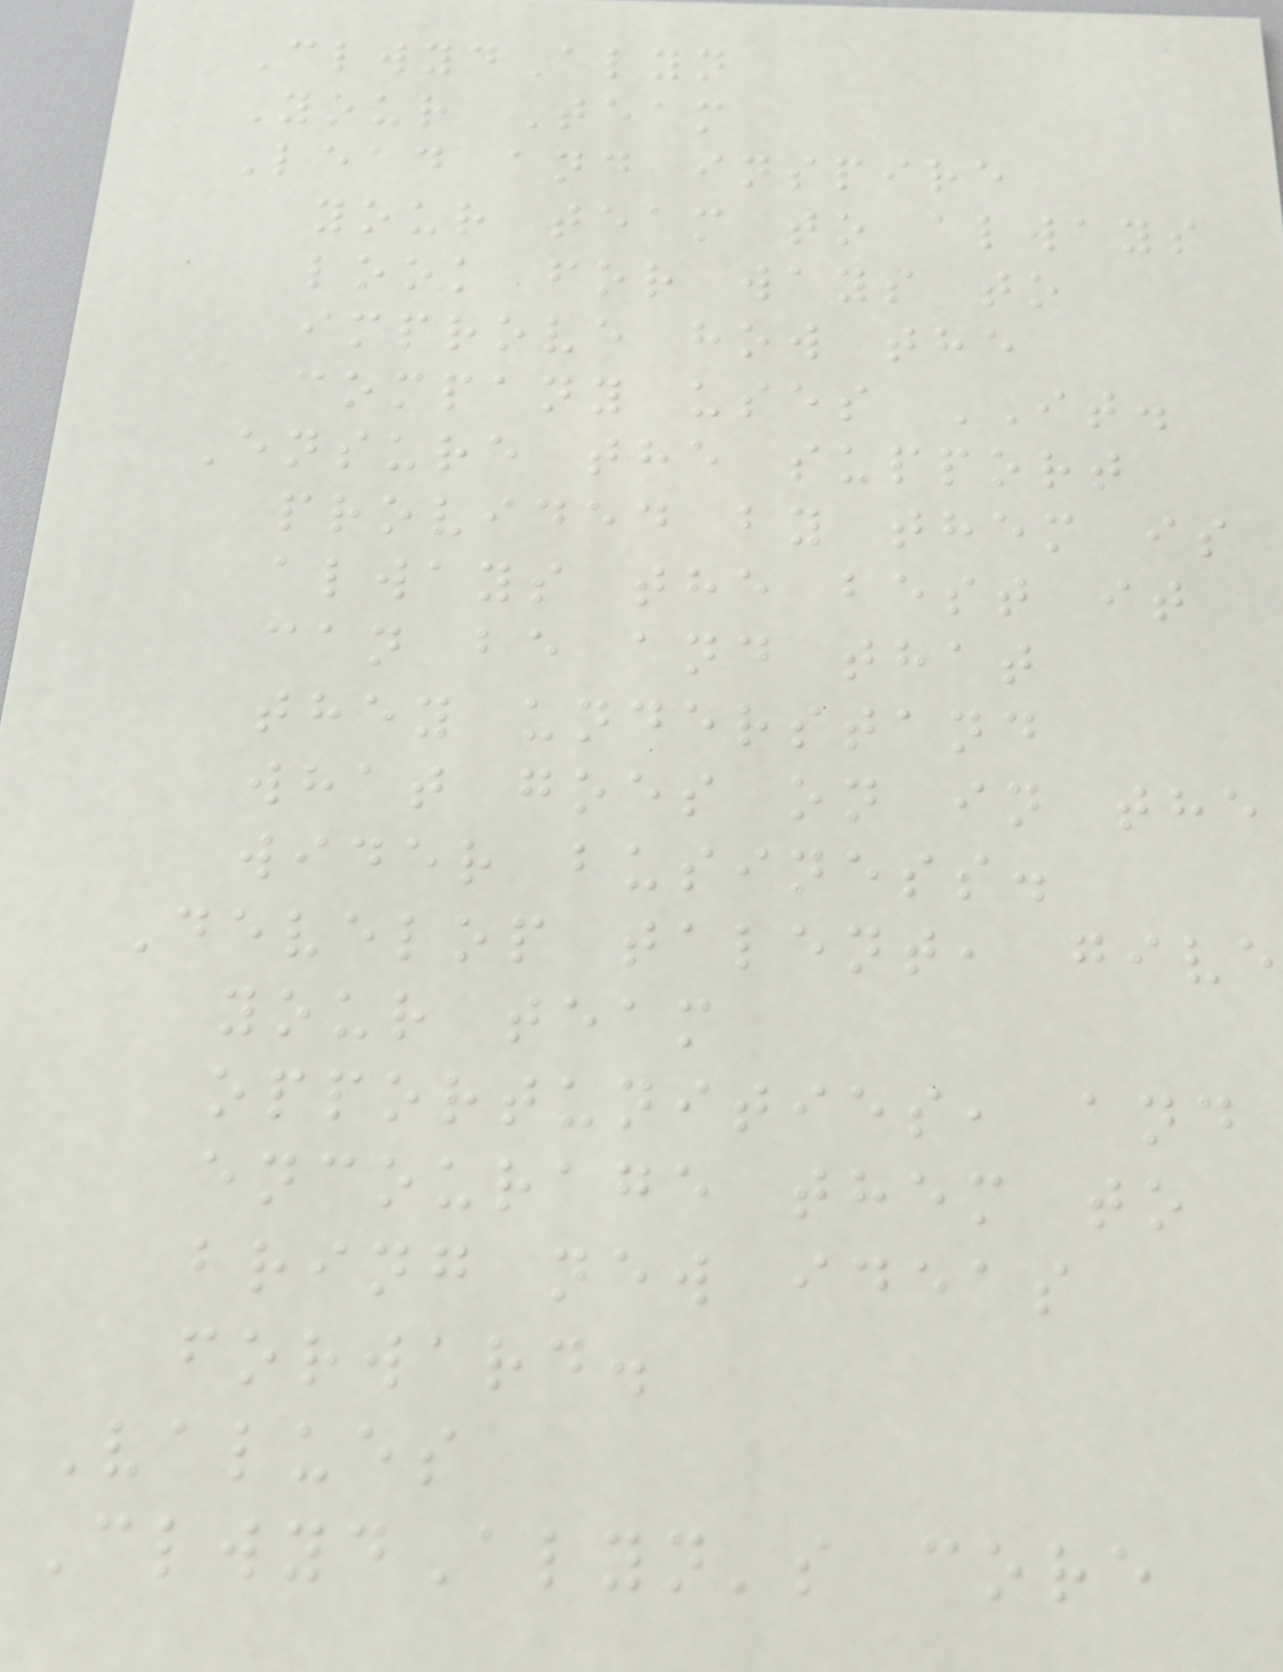ClwydAlyn
Your Team
Lead and inspire
your team to always
look for ways to
improve how the
company uses IT.
Ensure the support
provided by them is
always the best it
can be and that
they understand
what goes on in the
wider business.
Develop talent, give
your team
opportunities, and
encourage them to
bring new ideas
forward.
Values
ClwydAlyn's core
